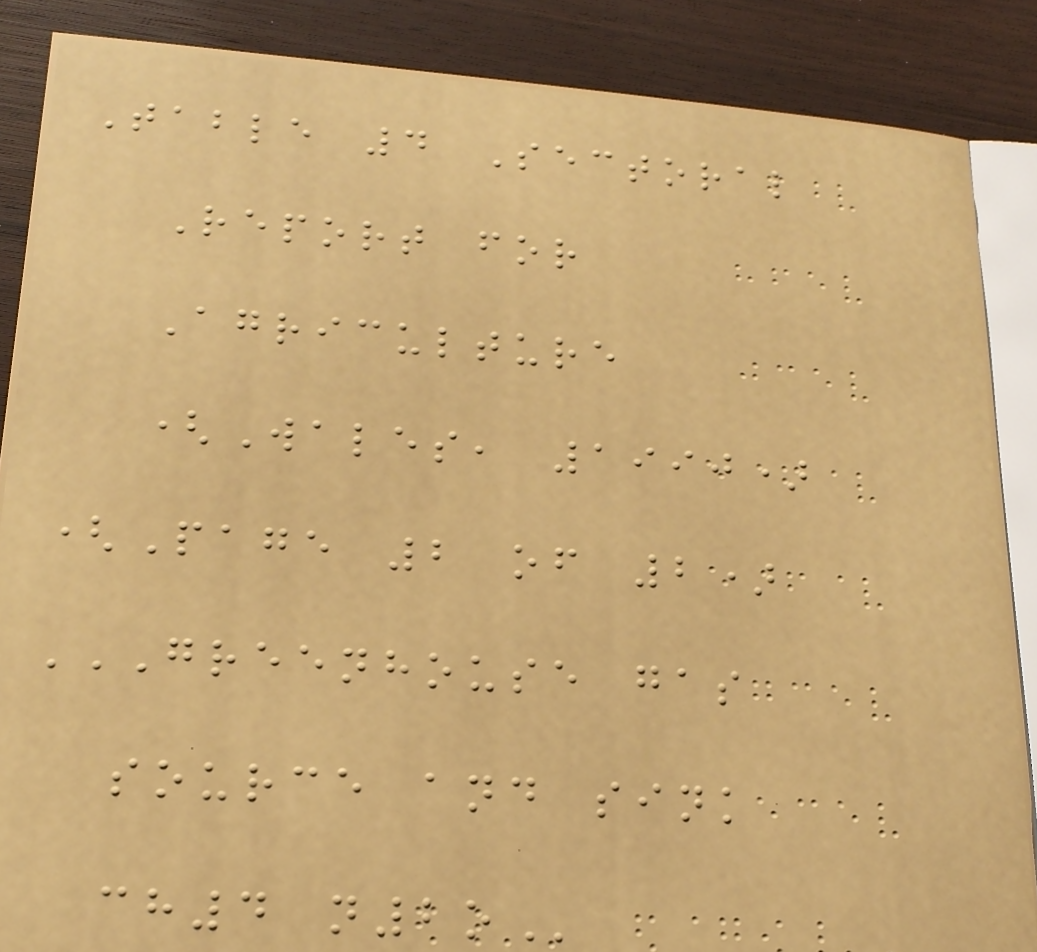Table 4 Sectoral
Report for
Agriculture
(Wales, 1990)
(Page 2 of 2)
GREENHOUSE GAS
SOURCE AND SINK
CH4 N2O
